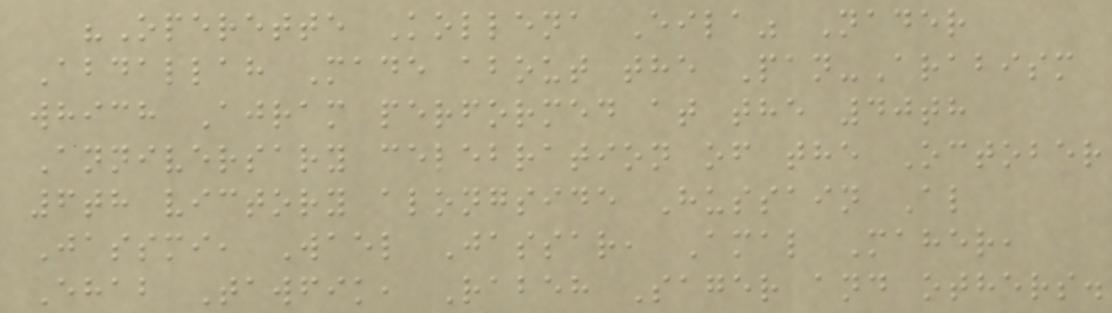"Operette Kollena Eila" Nader
Abdallah Made about the Pan-Arabism
which Ajram performed at the 40th
Anniversary celebration of the October
6th victory alongside Hussain Al
Jassmi, Wael Jassar, Amal Maher,
Ehab Tawfik, Rabeh Sager and others.
